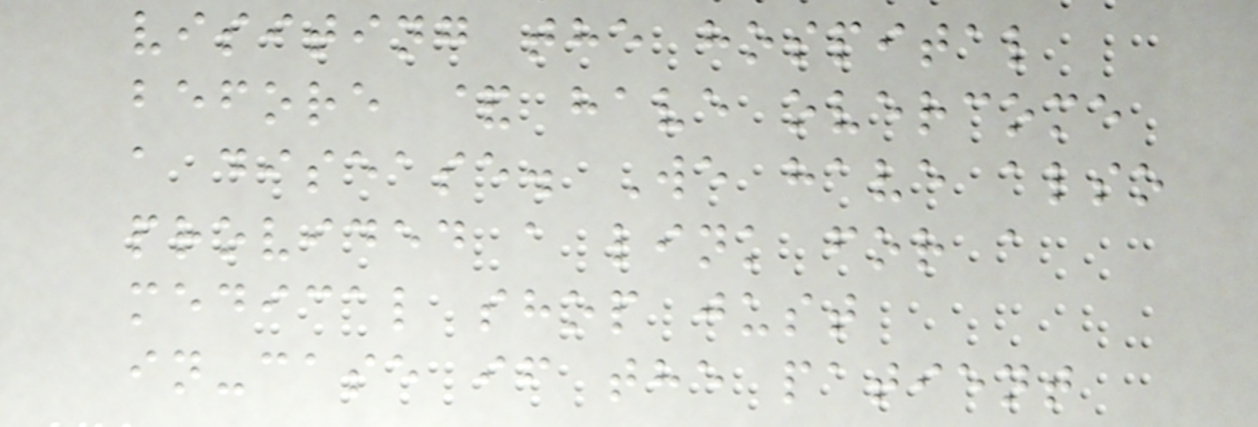visiting the hospital
before & have overcome
a disease. We have also
provided a link for a
medical shop just
in-case if the patient
